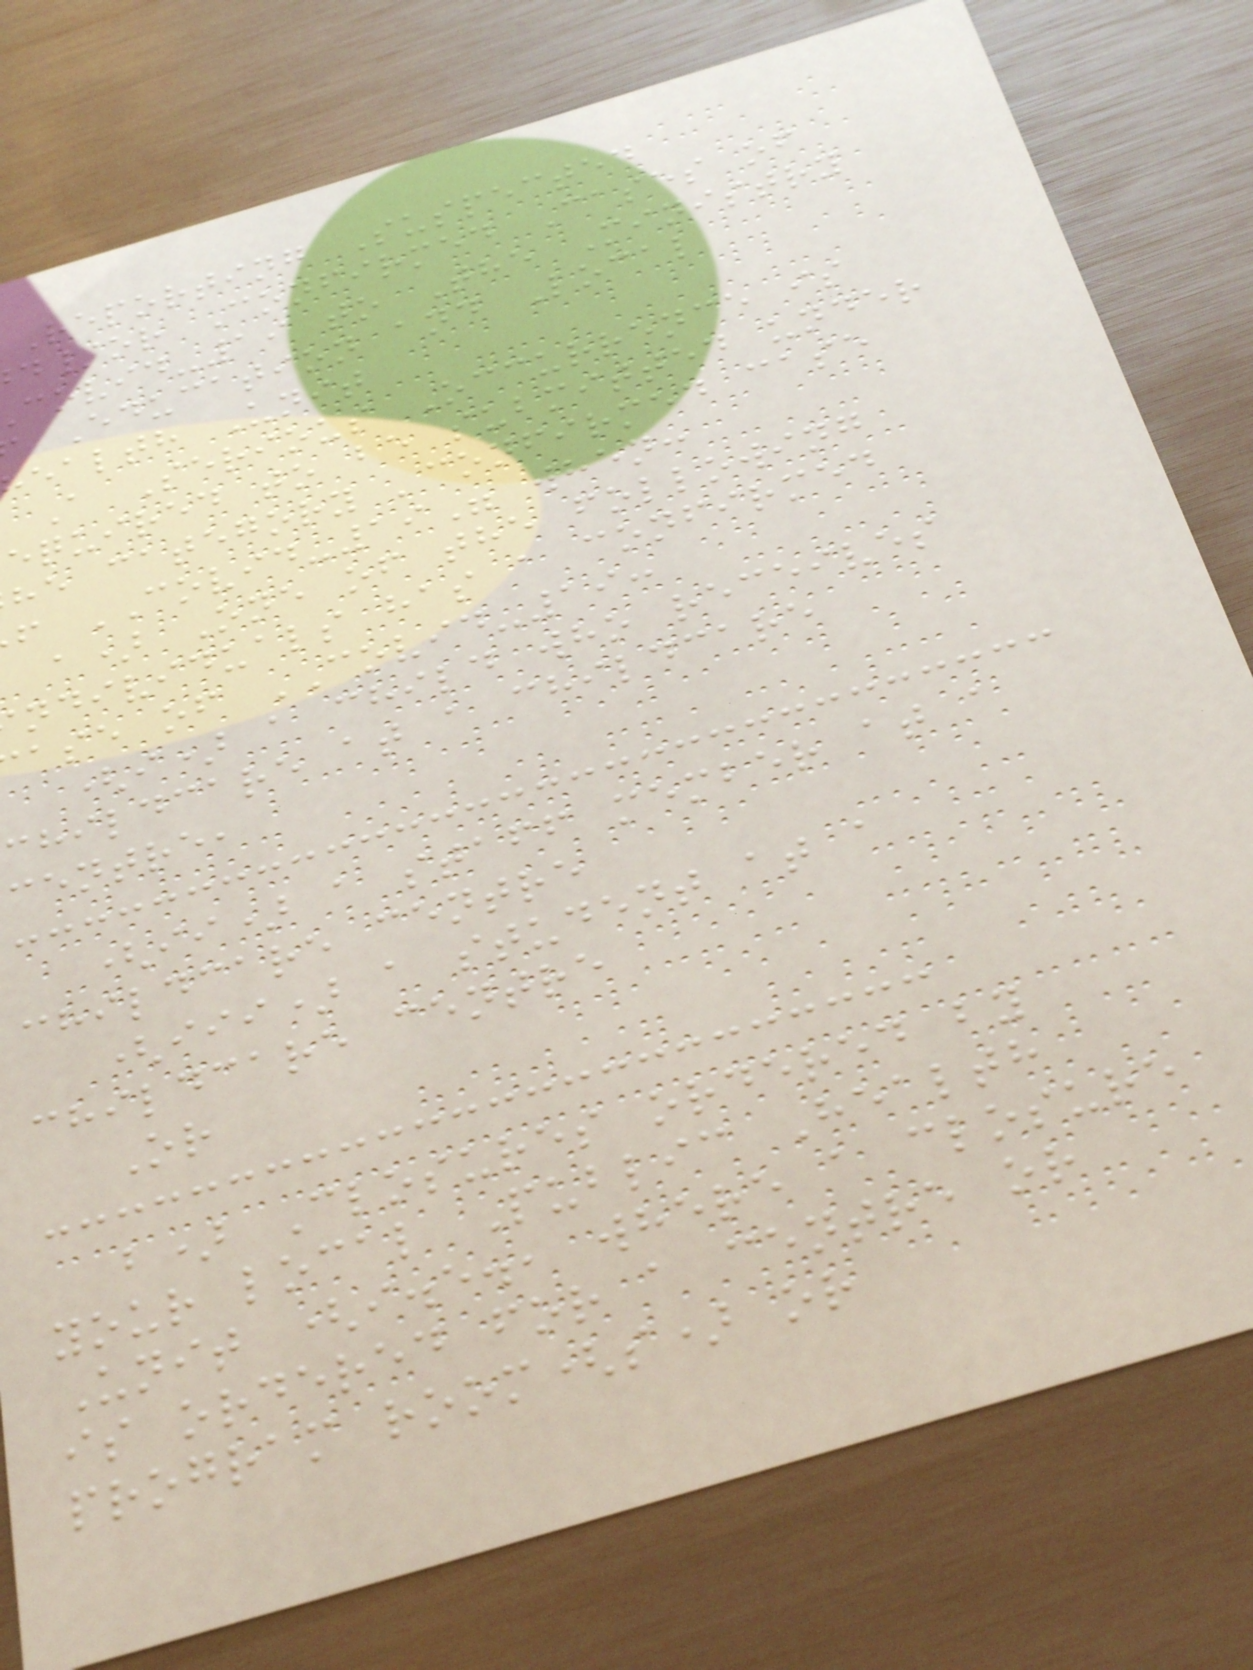Reporting Suspected
d/or Confirmed Cases of
covid-19 to The Ministry
Education and Local
ealth Unit
A Serious Occurrence is
equired to be submitted under
he category 'confirmed case
f COVID-19" when:
a) One of the following
ndividuals has a confirmed
ase of COVID-19:
(i) a child who receives
childcare at a childcare
centre,
(ii) a staff member at a
childcare centre
(iii) a student at a
childcare centre
Or
b) Closures ordered by
your local Public Health
Unit (i.e., where a closure
is ordered for a centre or
program room(s) or
